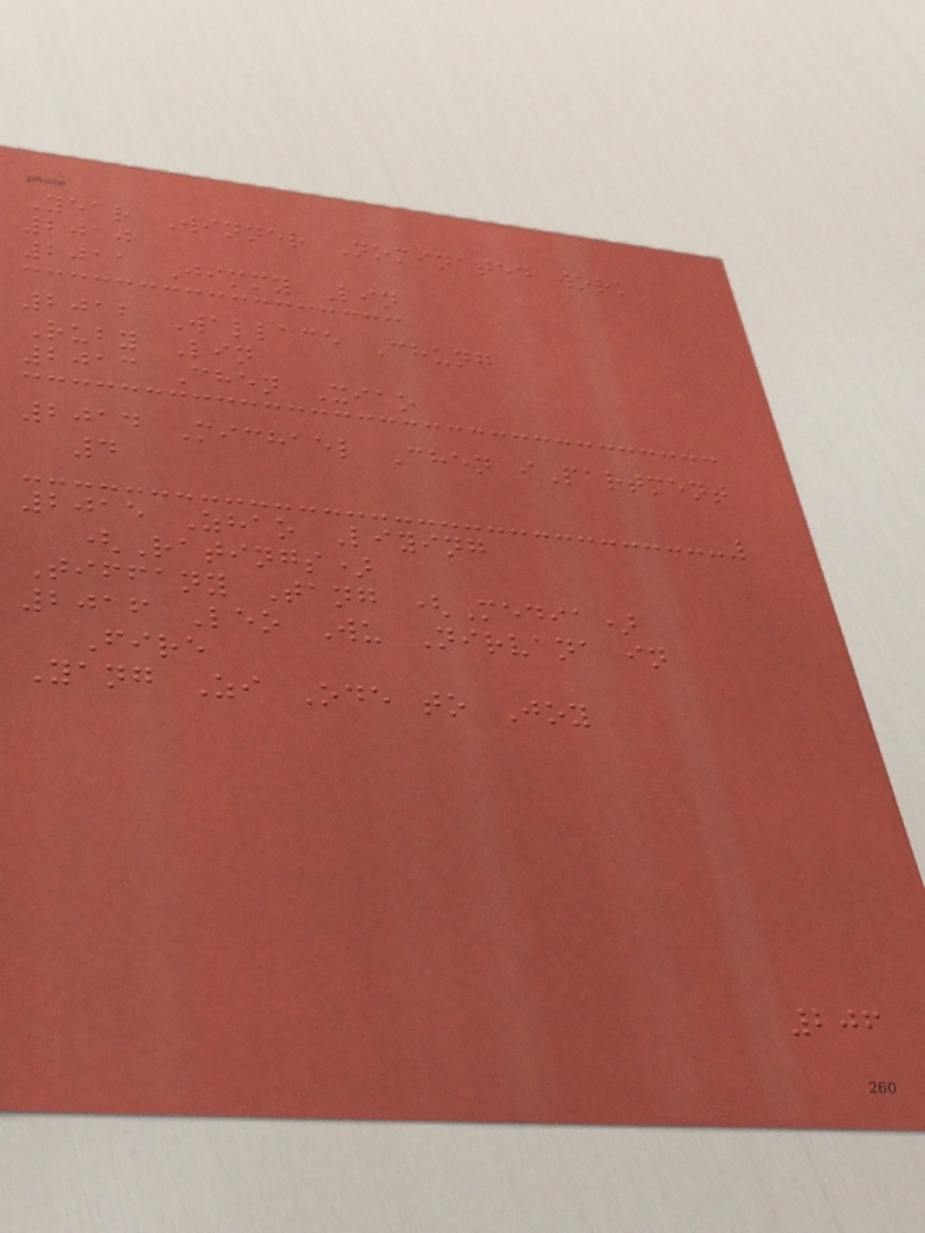Year Winner Nominated work
2010
2011 Jimmy Lin
2012 Wallace Chung
Ruby Lin
2013 Chen Xiao
2014 Michael Chen iPartment
4
2015 Zhao Liying
(Ratings)
Tiffany Tang (Media)
2016 Leo Wu Nirvana in
Fire
Yang Zi Ode to Joy
206
